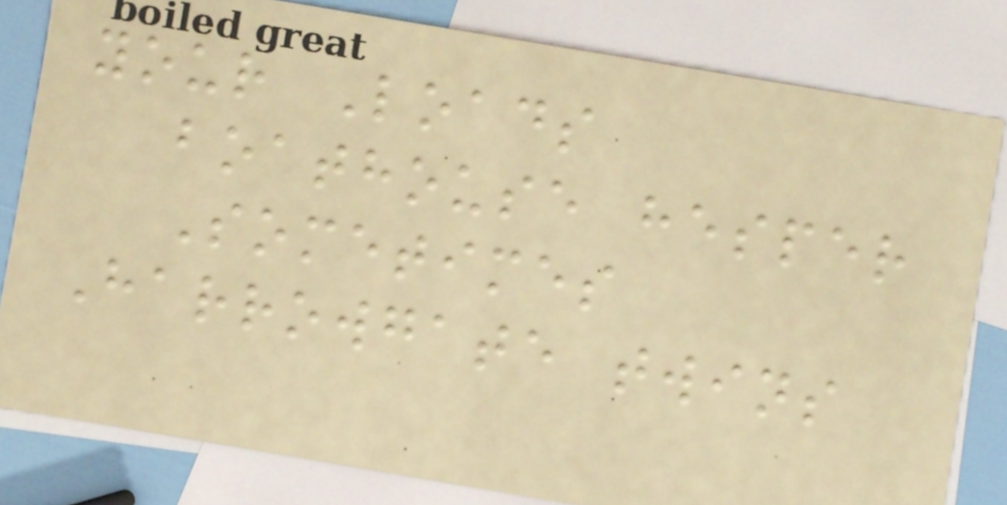your Loads
boathouse hesper
Sometimes
Harrowgate twins
